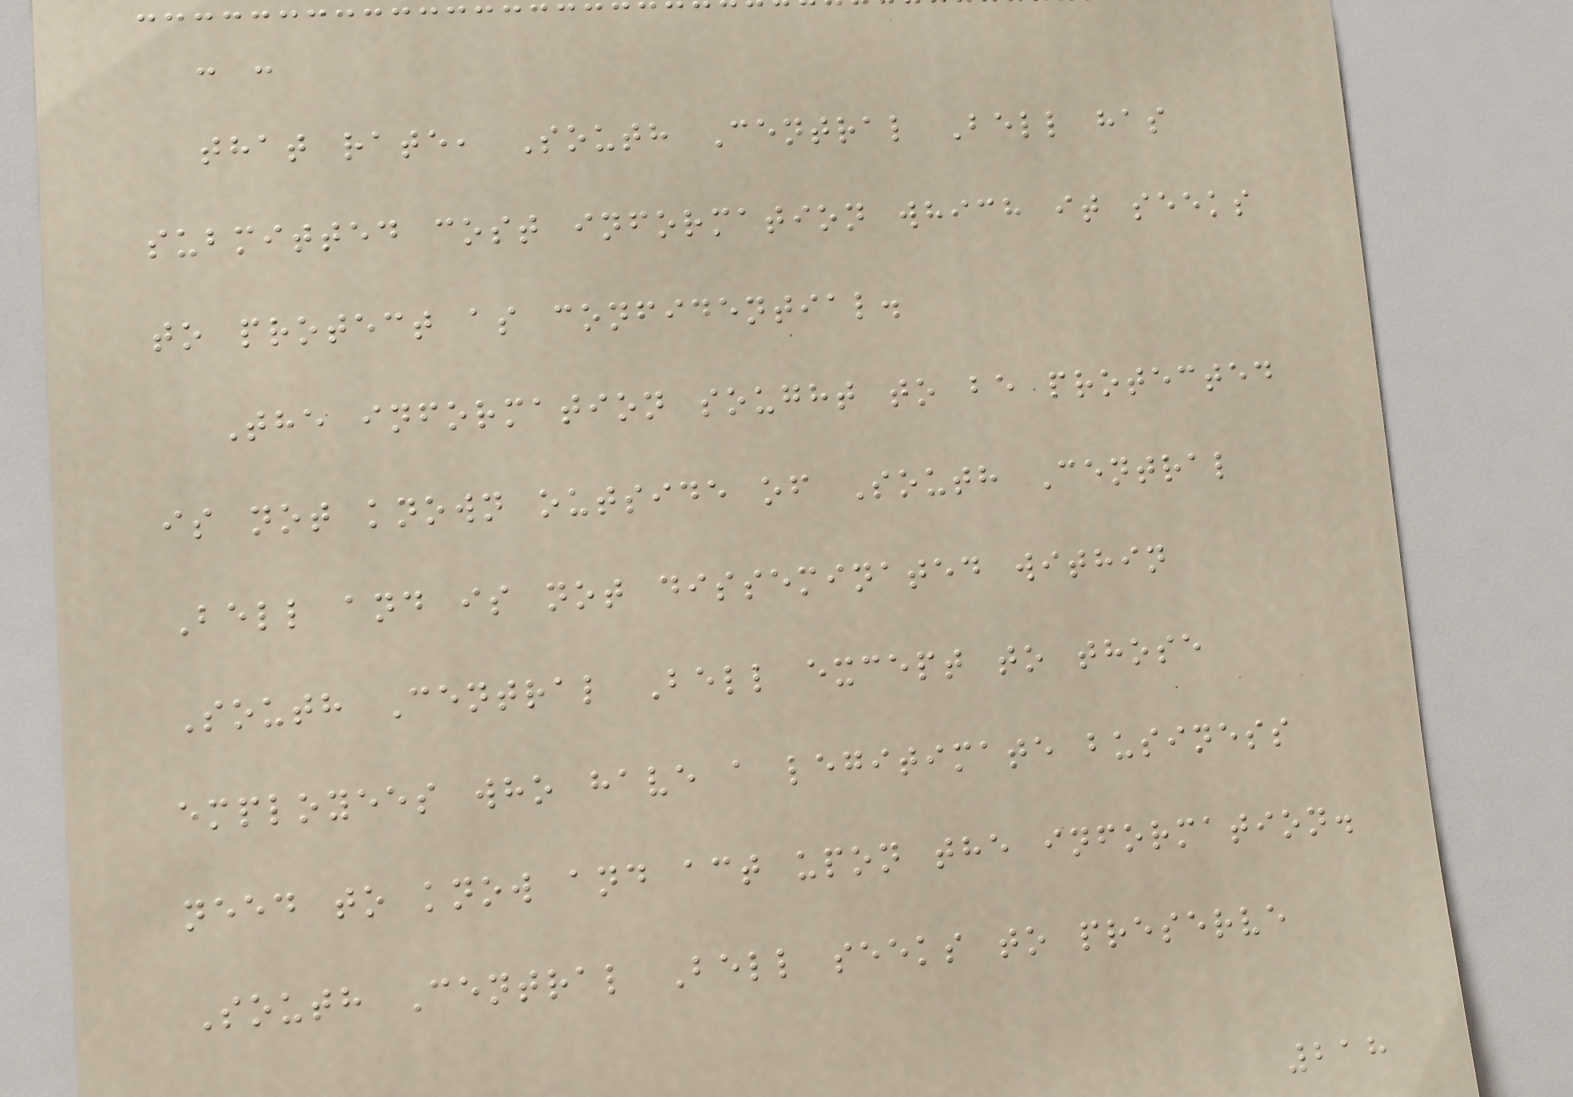- -
that rate, South Central Bell has
submitted cost information which it seeks
to protect as confidential.
The information sought to be protected
is not known outside of South Central
Bell and is not disseminated within
South Central Bell except to those
employees who have a legitimate business
need to know and act upon the information.
South Central Bell seeks to preserve
218
